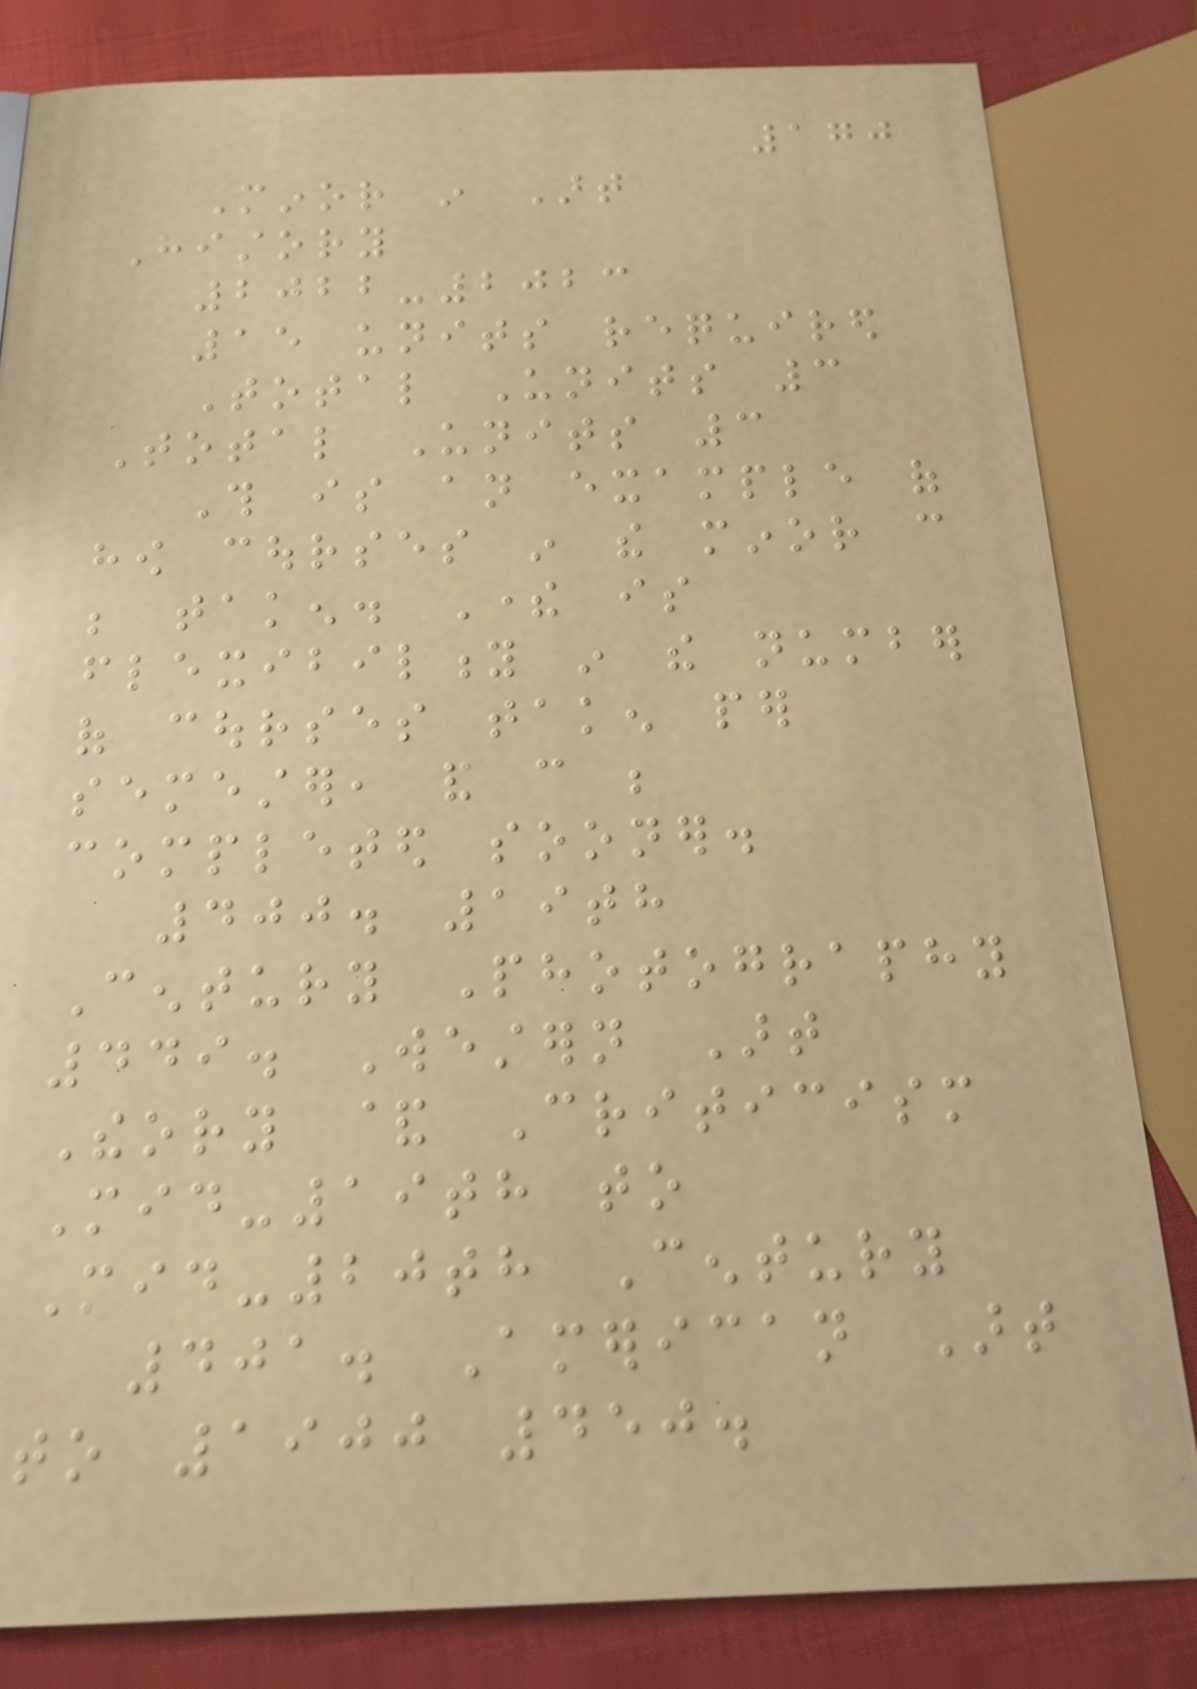170
Minor in Art
History
2022-2023
15 units required
Total Units 3
Total Units 3
This is an example of
how courses in the minor can
be taken. There is
flexibility in the number
of courses taken per
semester, and can be
completed sooner.
400. 19th
Century Photography
449. Western Art
Theory & Criticism
Mid-19th to
Mid-20th Century
401. American Art
to 1900 450.
